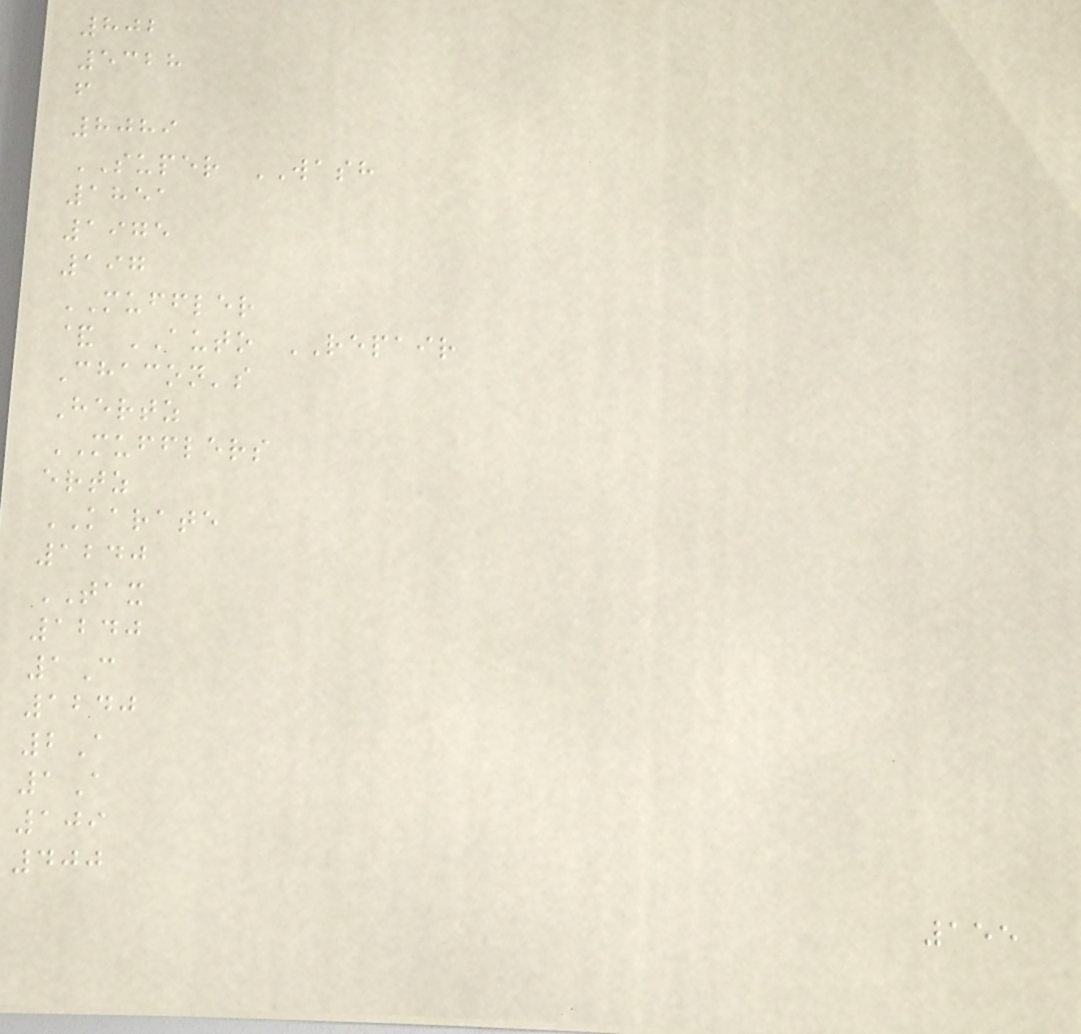802
5328
f
8089
SUPER WASH
1851
1975
197
MUFFLER
& AUTO REPAIR
Chacon's
Hertz
MUFFLERS
ertz
KARATE
1240
TAX
1240
1C
1240
2A
1A
109
400
155
